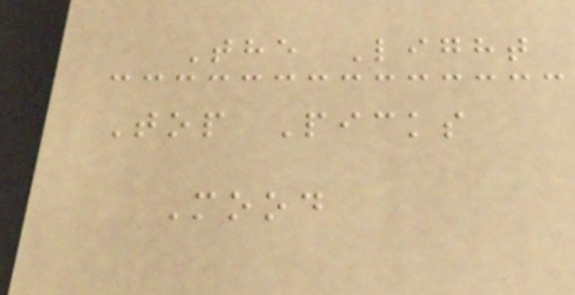The Light
Top Picks
Mood
